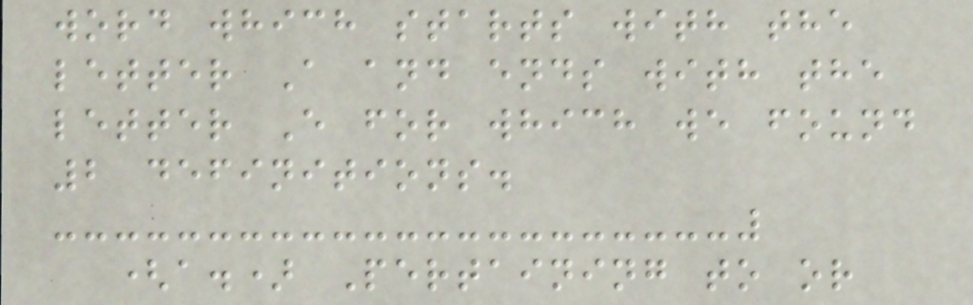word which starts with the
letter A and ends with the
letter E for which we found
2 definitions.
(a.) Pertaining to or
